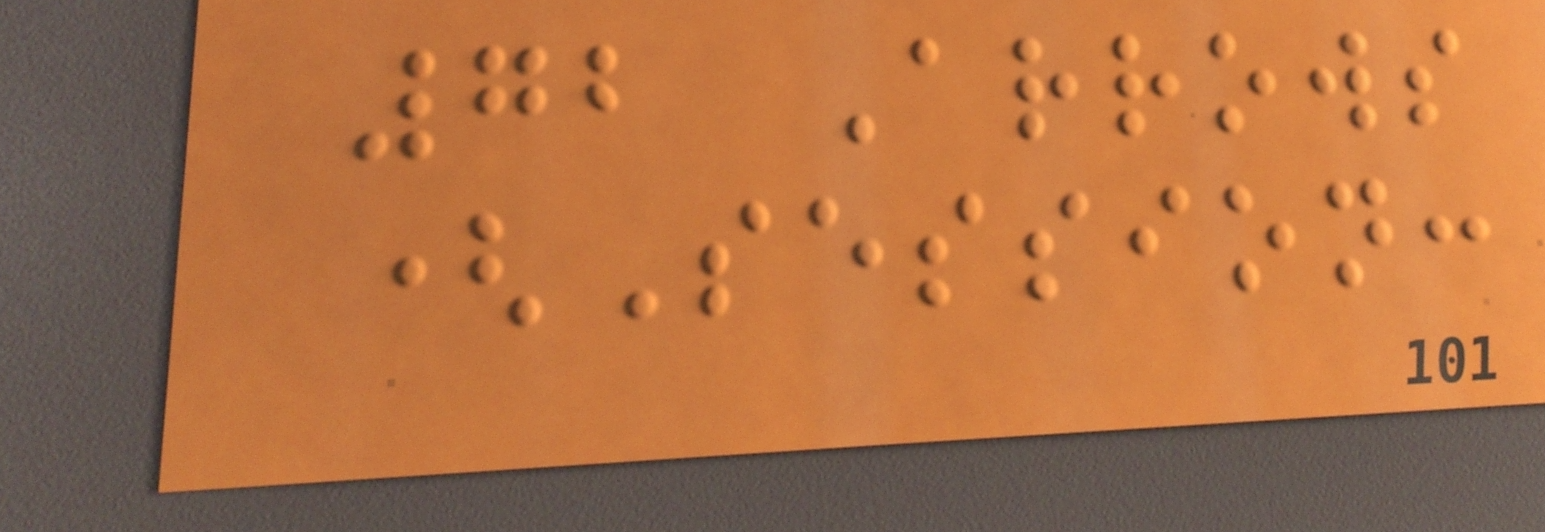72 Arrows
(Session:
